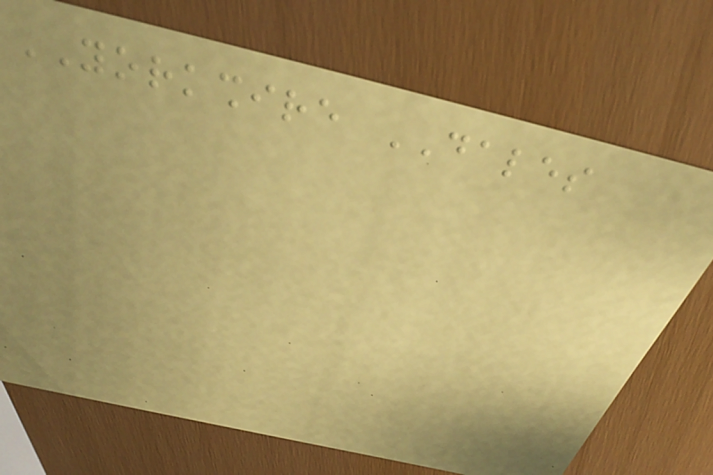YORKSHIRE DALES
